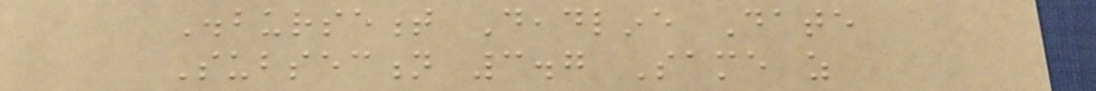Disbursement Deadline Date
Subsection 3.7 Same as
